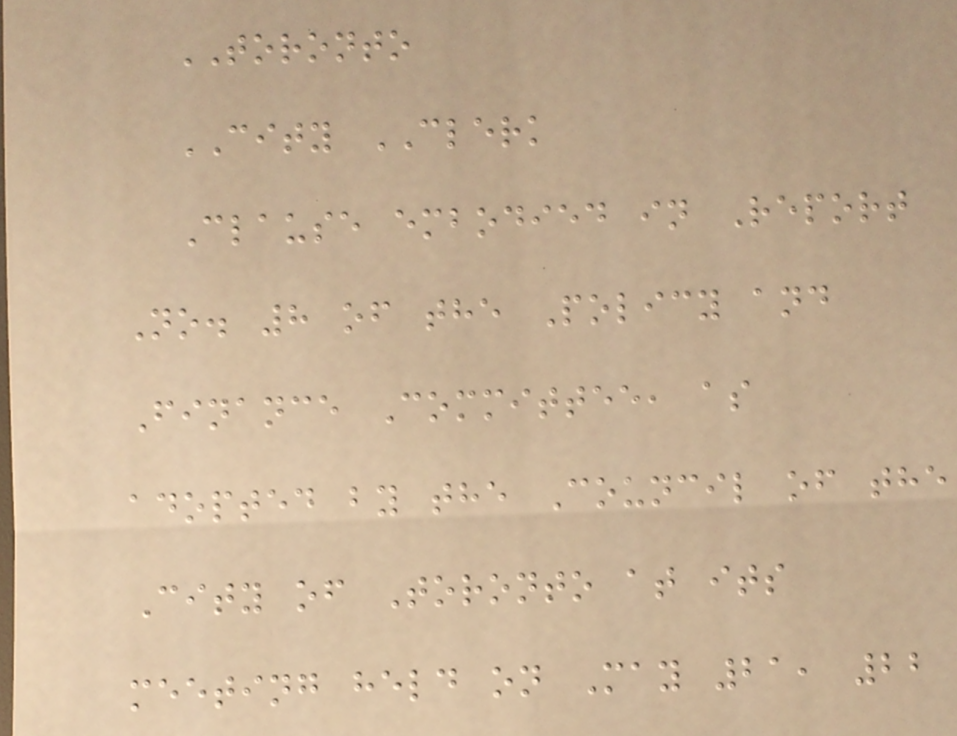TORONTO
CITY CLERK
Clause embodied in Report
No. 8 of the Policy and
Finance Committee, as
adopted by the Council of the
City of Toronto at its
meeting held on May 21, 22
